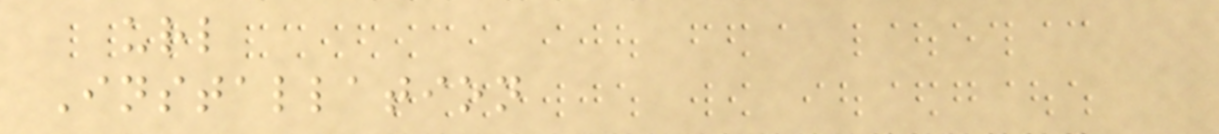url
Installation
